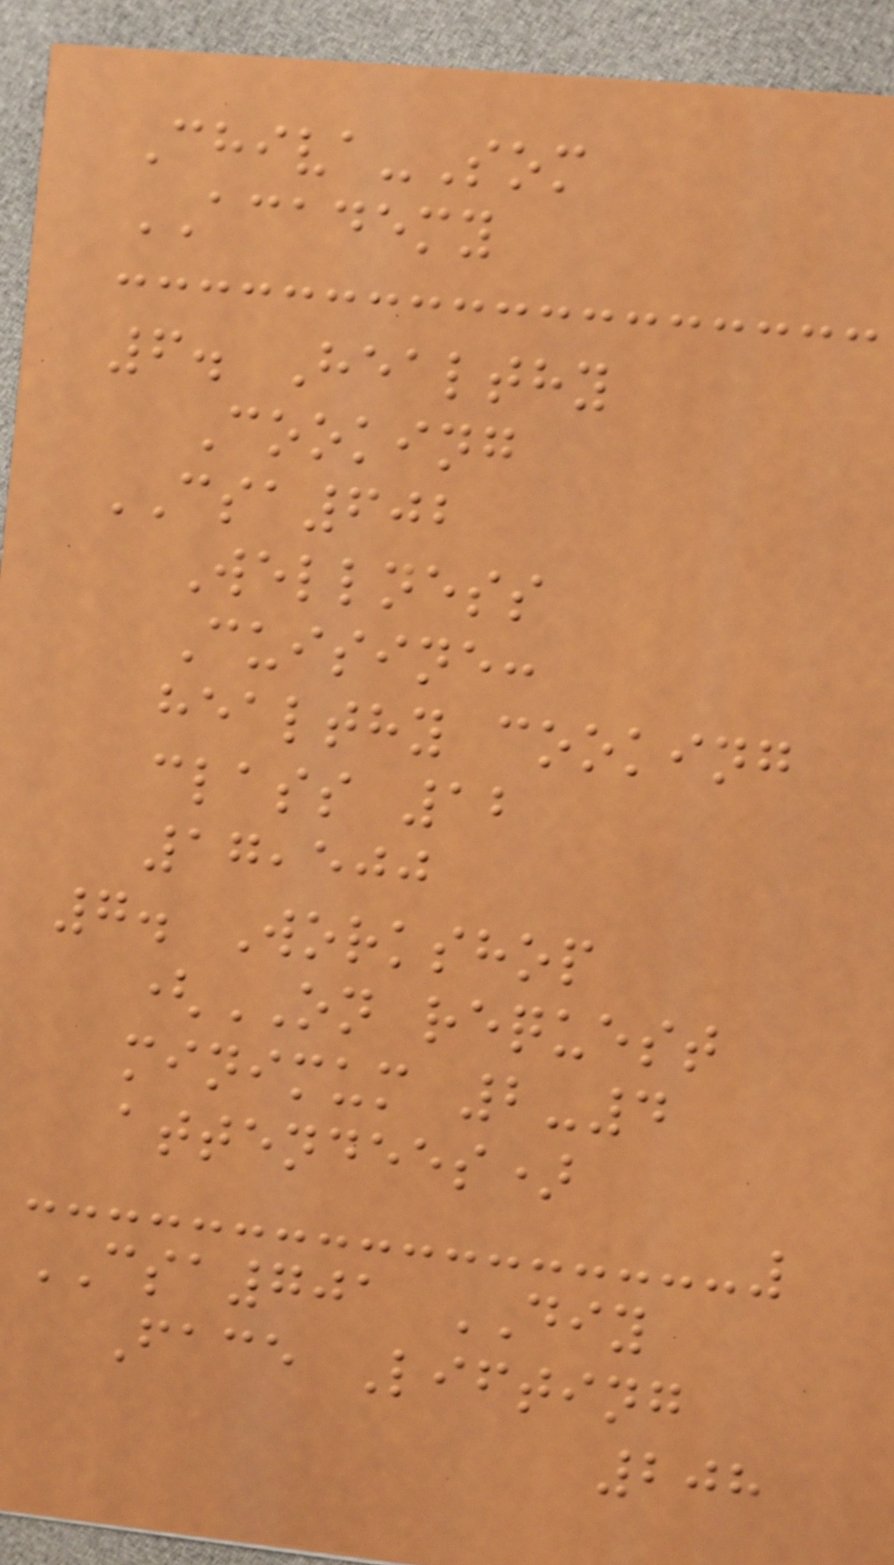Chiva-Som
ACADEMY
6. Healthy
Cooking
CSA602
Wellness
Cuisine:
healthy cooking
class 12
17,500
7. Workshop
(ON request
minimum 2-4
attendees)
CSA701 DIY
Face Lifting
208
